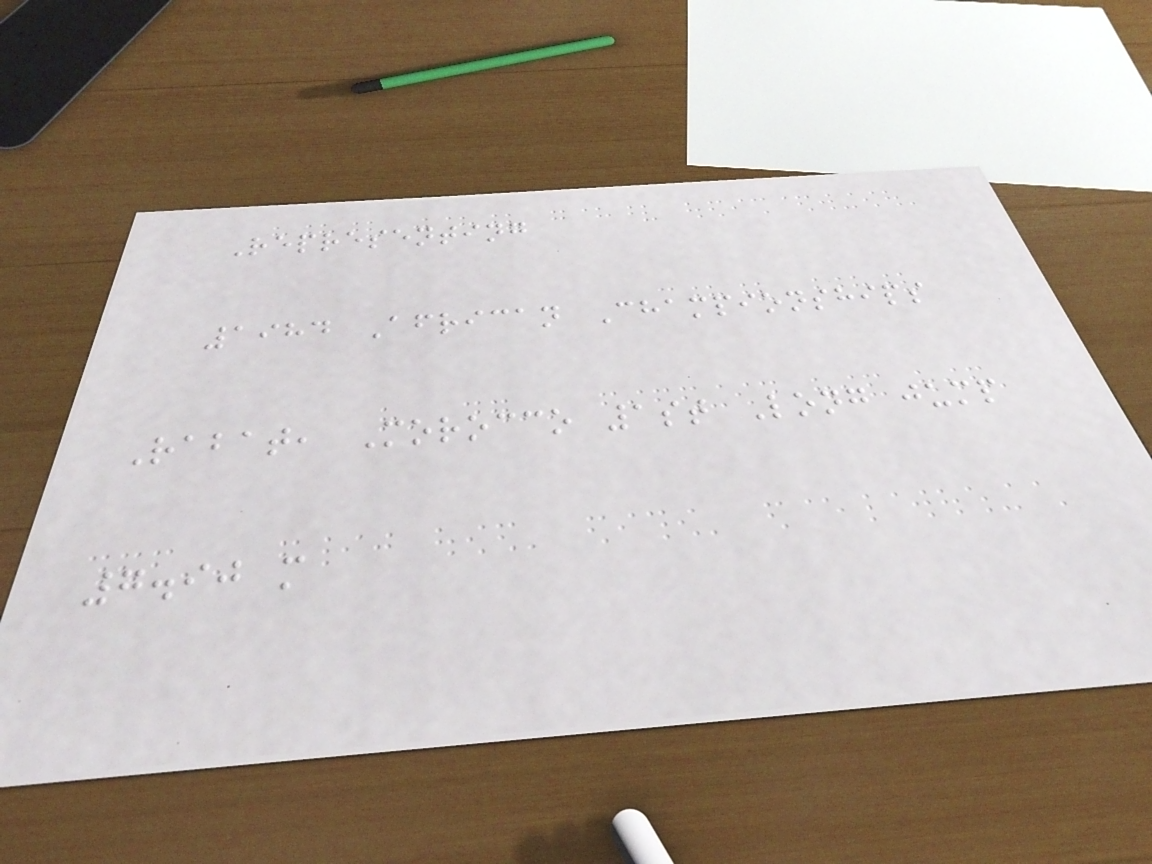Representing
1984 African Championships
Rabat, Morocco 1st Long jump
7.90 m
